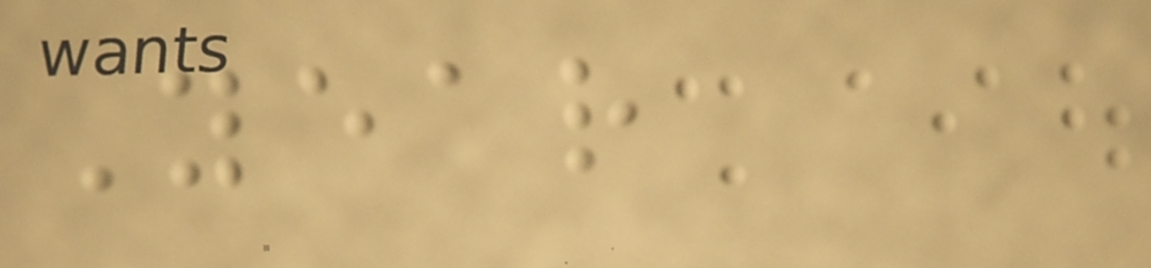Year
